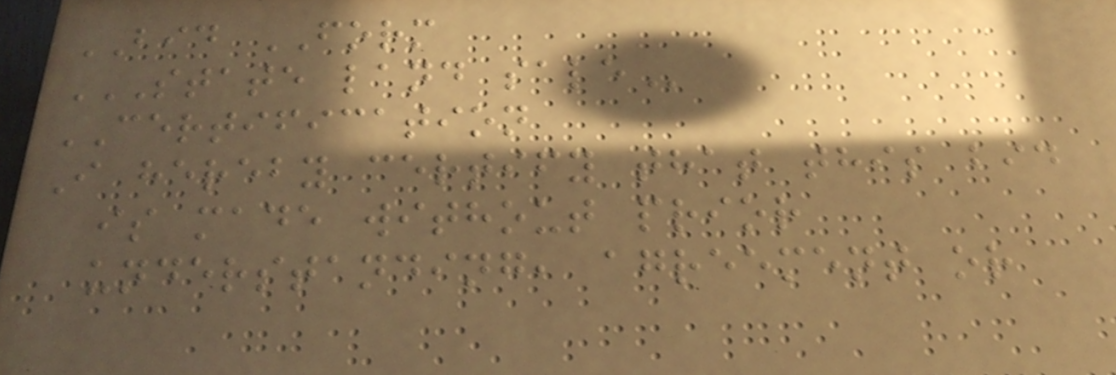BID FORM
STATE LAND SALE
CERTIFICATION
I hereby certify that this bid
is made without prior
understanding, agreement or
